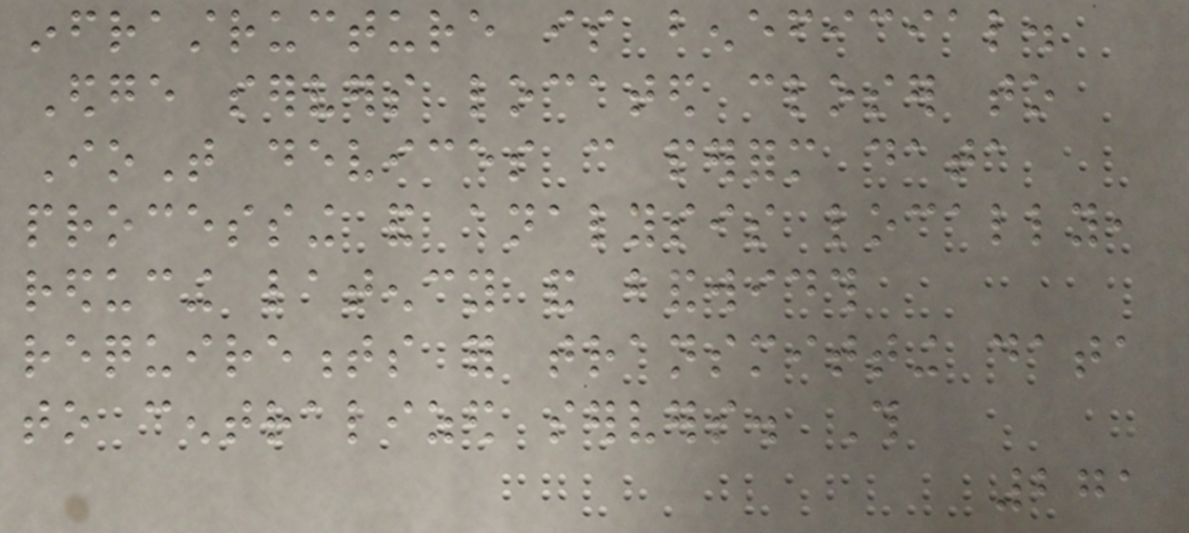infrastructure is beneficial.
Edge servers located closer to
IoT devices can perform data
processing and analysis locally,
reducing latency and bandwidth
requirements for transmitting data
to centralized servers. This
271
